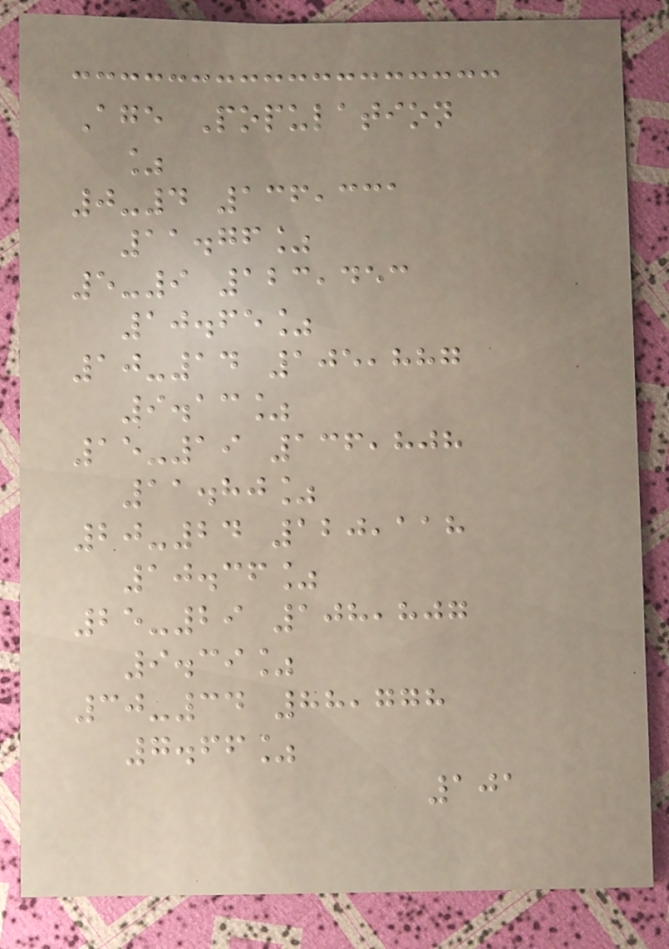Age Population
%
0-4 136,331
11.76%
5-9 123,453
10.65%
10-14 105,887
9.13%
15-19 136,808
11.80%
20-24 120,118
10.36%
25-29 108,807
9.39%
30-34 88,778
7.66%
101
